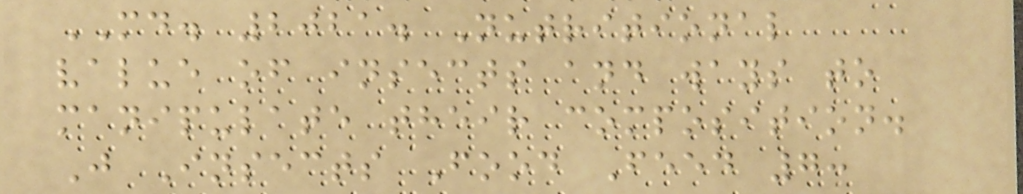MD. 2021. Nutritional
value of insects and ways to
manipulate their composition.
J Insects Food Feed 7:
